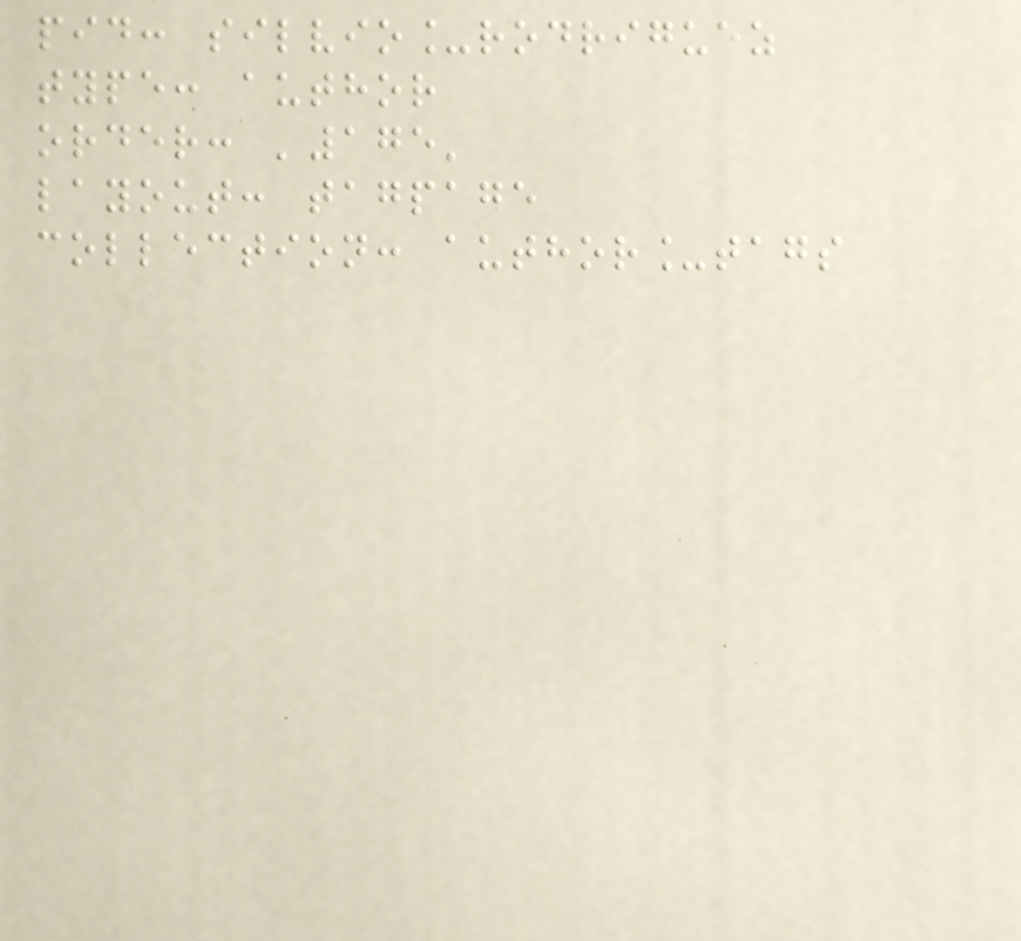pid: silvio_rodriguez
type: author
order: '175'
layout: tagpage
collection: author_tags
